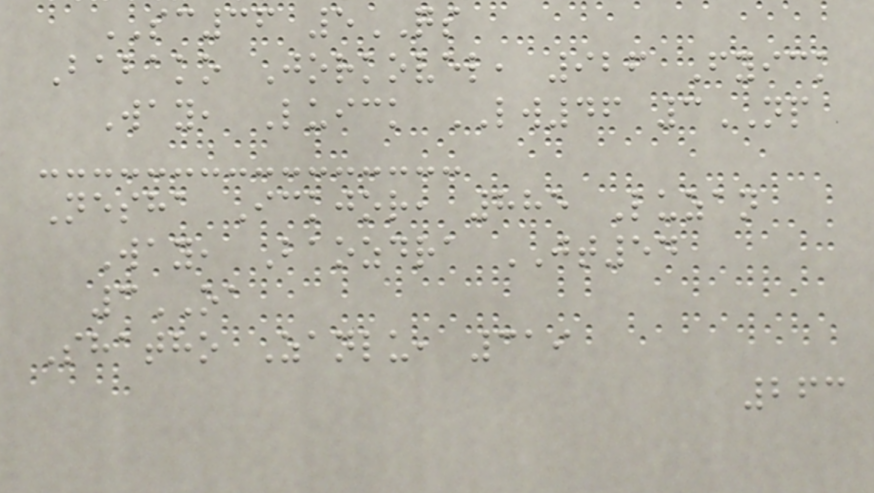SC36 5QS
Babako Jorkovel, 926 Fyick
Way, Luick LW46 3NP
Nesha Ickjor, 885 Luzan
Way, Baozdra JT54
3OA
Shatho Zanlu, 319
263
